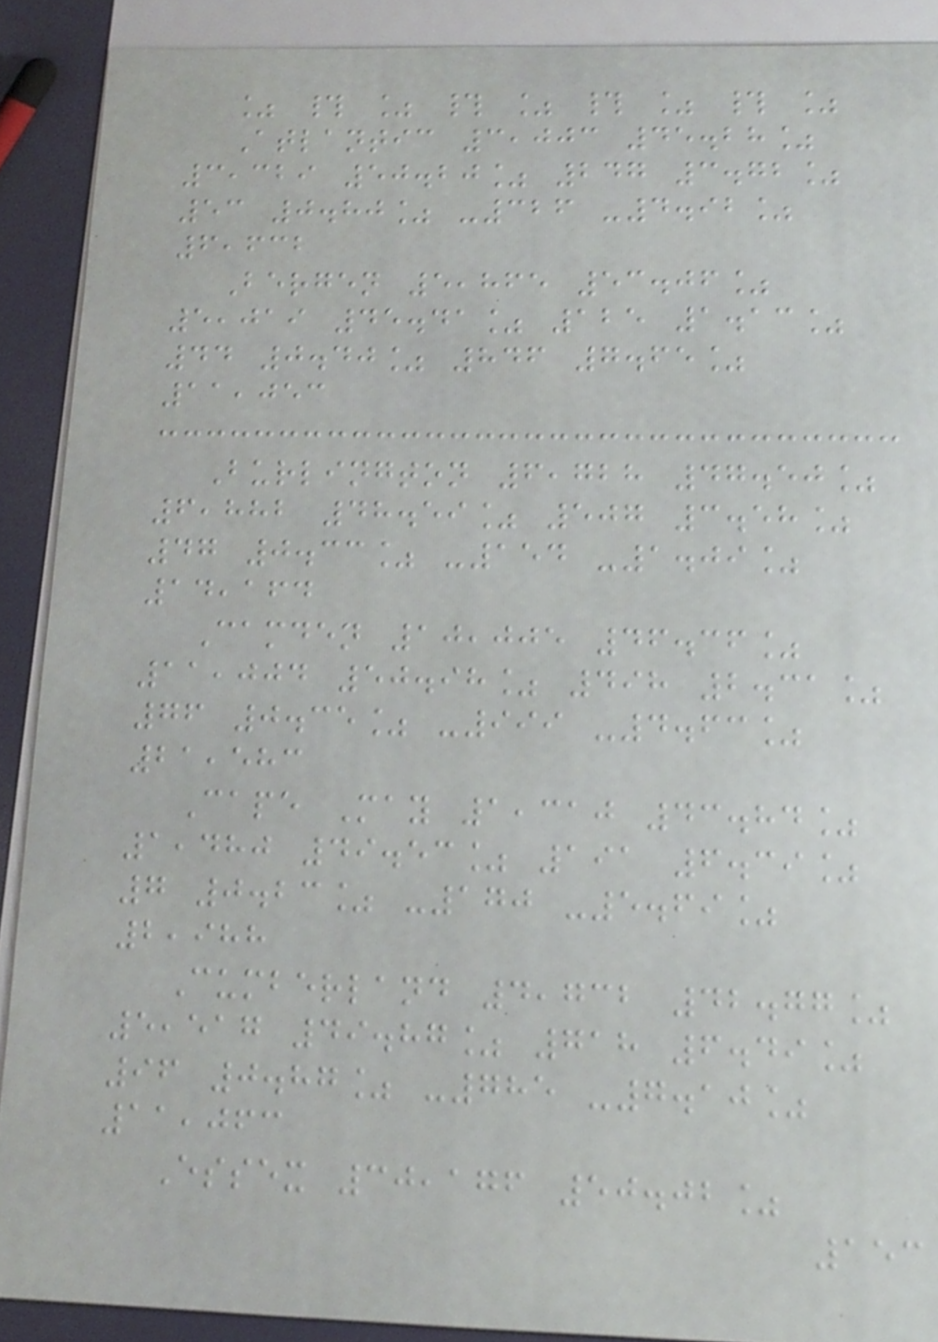% # % # % # % # %
Atlantic 3,003 45.28%
3,329 50.20% 247 3.72%
53 0.80% -326 -4.92%
6,632
Bergen 5,865 53.06%
5,019 45.41% 125 1.13%
44 0.40% 846 7.65%
11,053
Burlington 6,728 47.50%
6,882 48.59% 507 3.58%
47 0.33% -154 -1.09%
14,164
Camden 10,005 46.36%
11,004 50.98% 498 2.31%
76 0.35% -999 -4.63%
21,583
Cape May 1,310 43.84%
1,480 49.53% 191 6.39%
7 0.23% -170 -5.69%
2,988
Cumberland 4,732 42.77%
5,517 49.87% 718 6.49%
96 0.87% -785 -7.10%
11,063
Essex 30,176 50.02%
153
